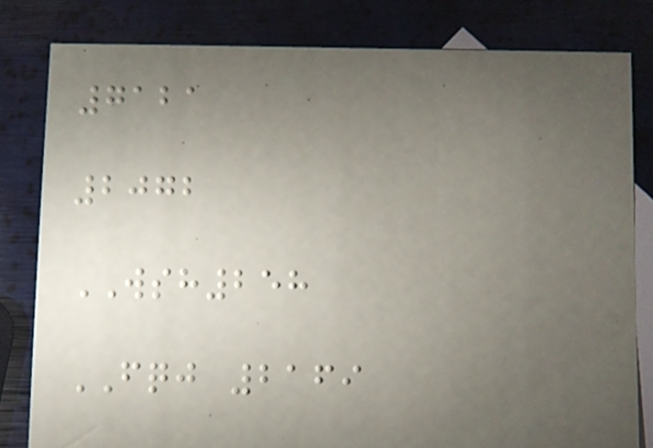7121
2072
WSH258
FQJ 2169
